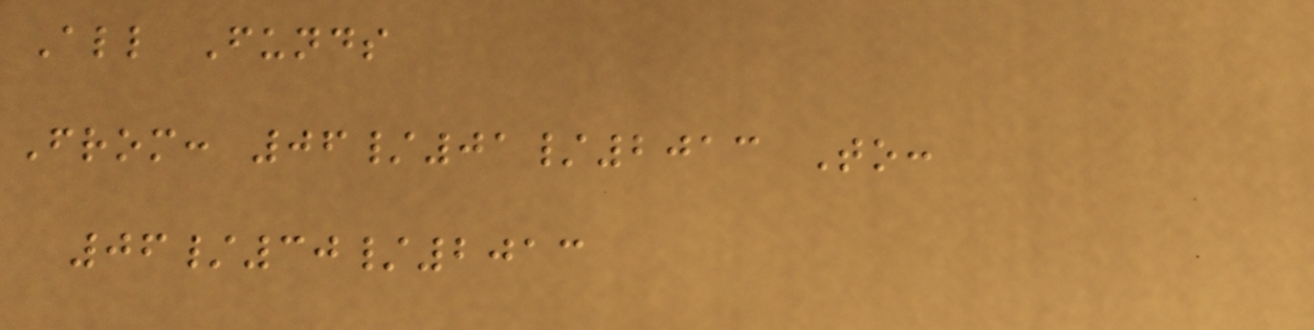All Funds
From: 06/01/2013 To:
06/30/2013
